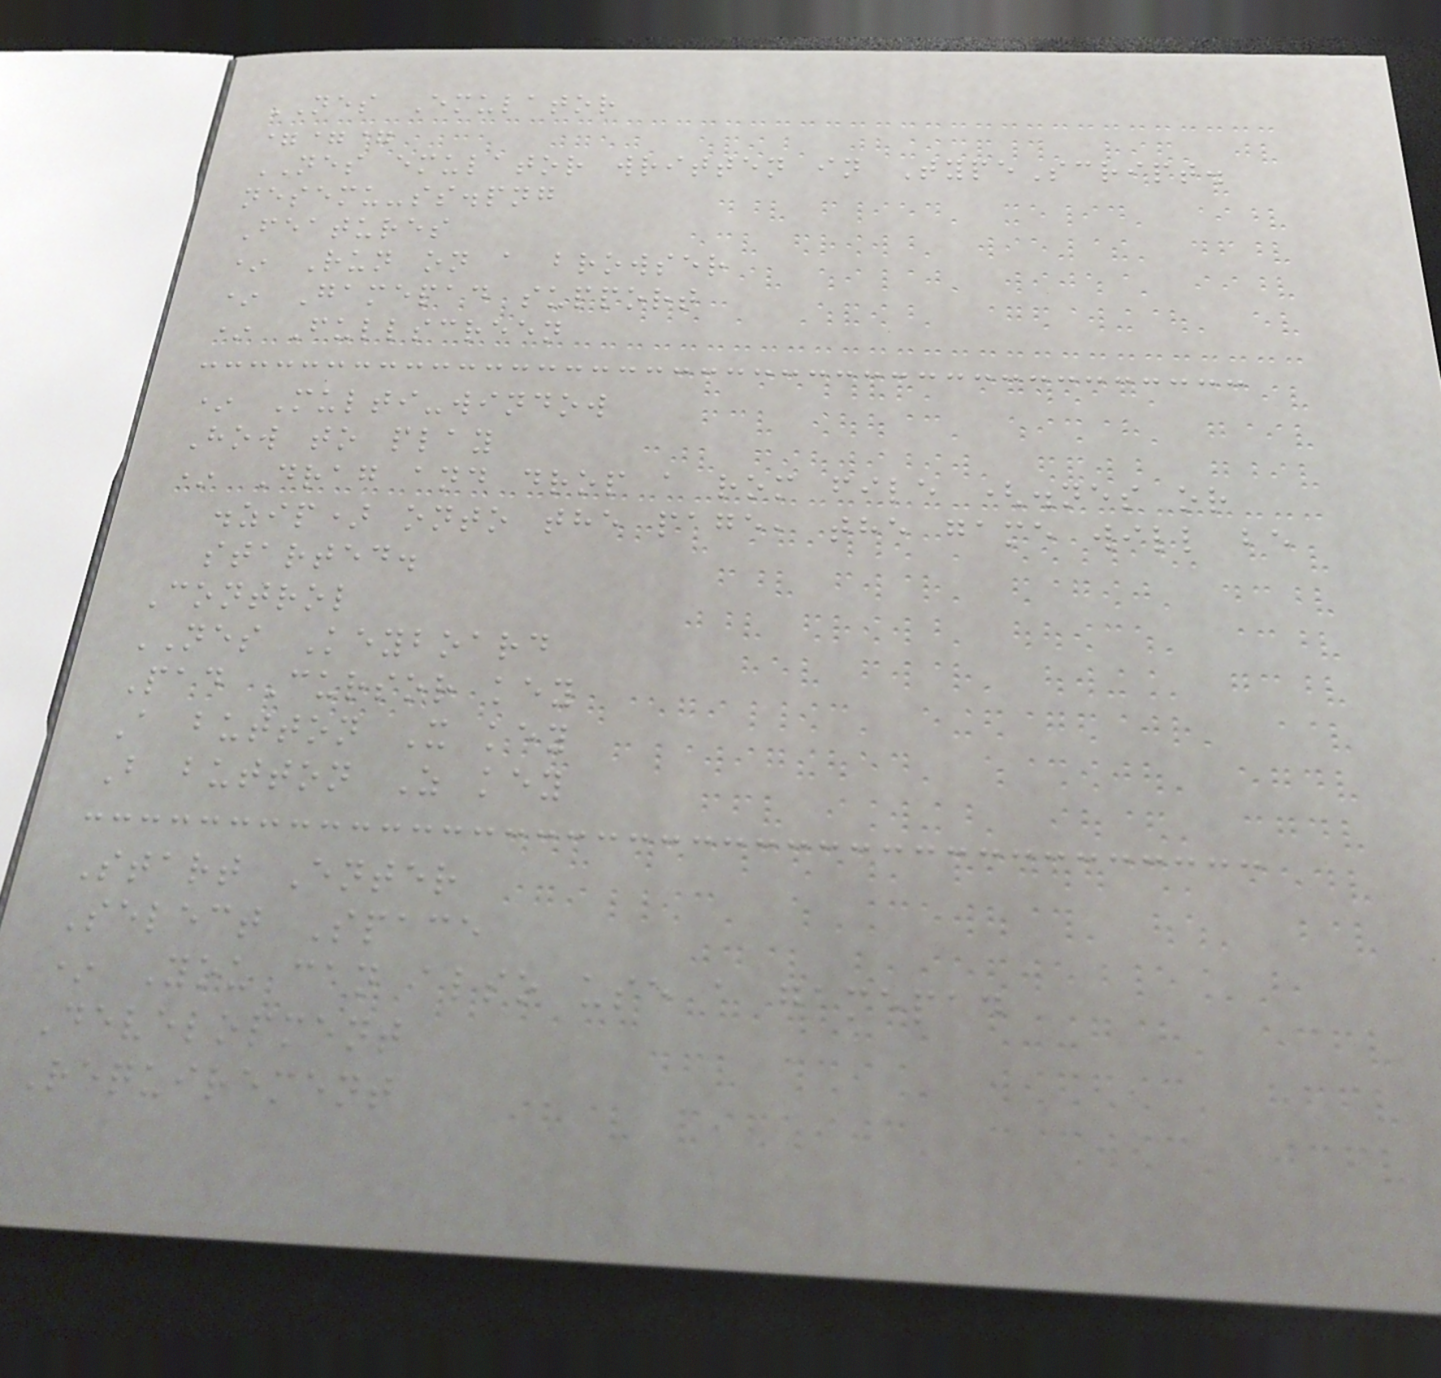NES Emulator
===
NES emulator written in TypeScript.
nesemu-ss.png
Features
* Run on a browser
* Gamepad support
* Fullscreen
* Multi-window
How to play
* Drag and drop a rom file (.nes or
.zip) onto the page, the game will be
started.
Control
NES Keyboard
Pad Cursor key
A button X key
B button Z key
Start Enter
Select Space
* You can also use a gamepad
Development
Requirement
